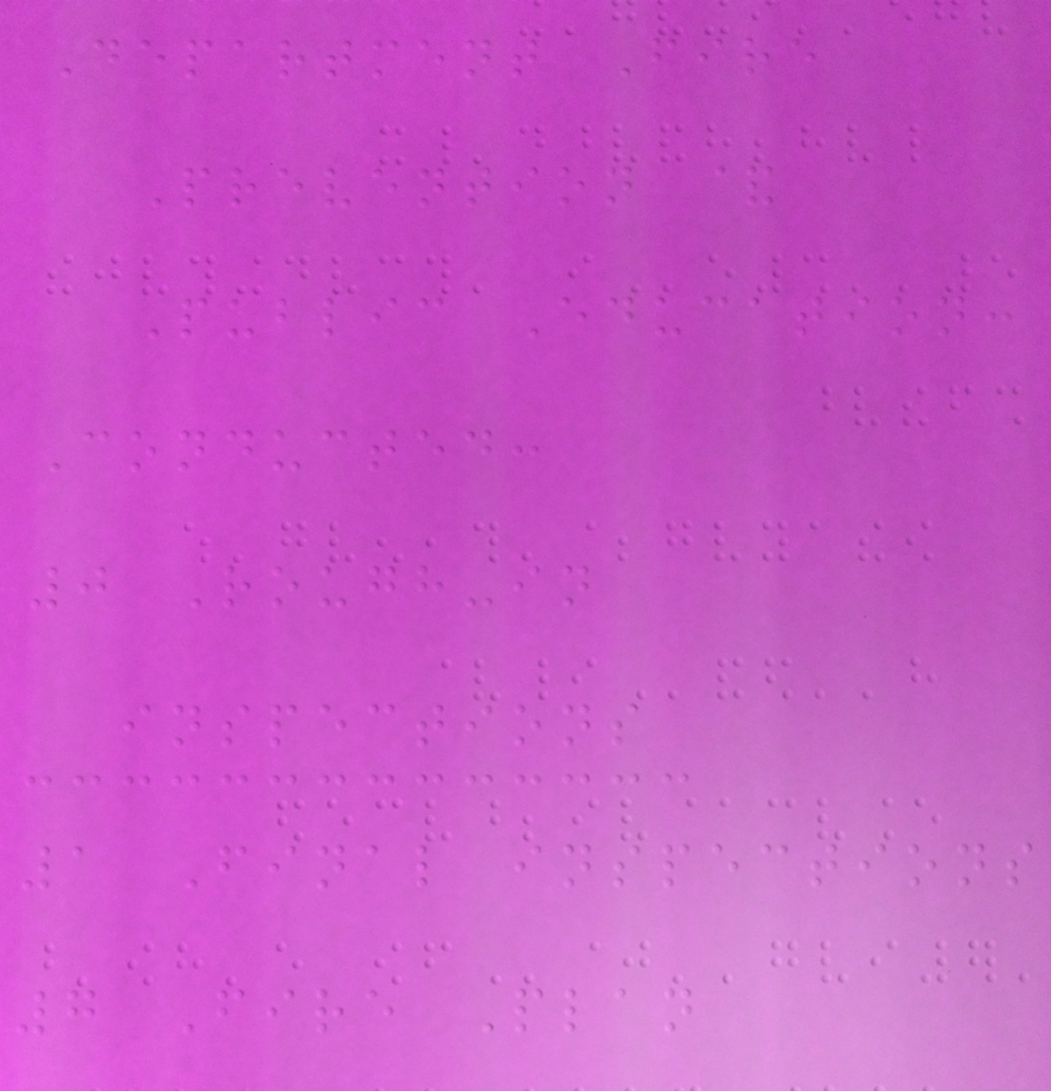Department Fire
Prevention &
Public Education:
Conducted:
0 Rough-in
inspections
1 Final inspections
7 Fire Plan
